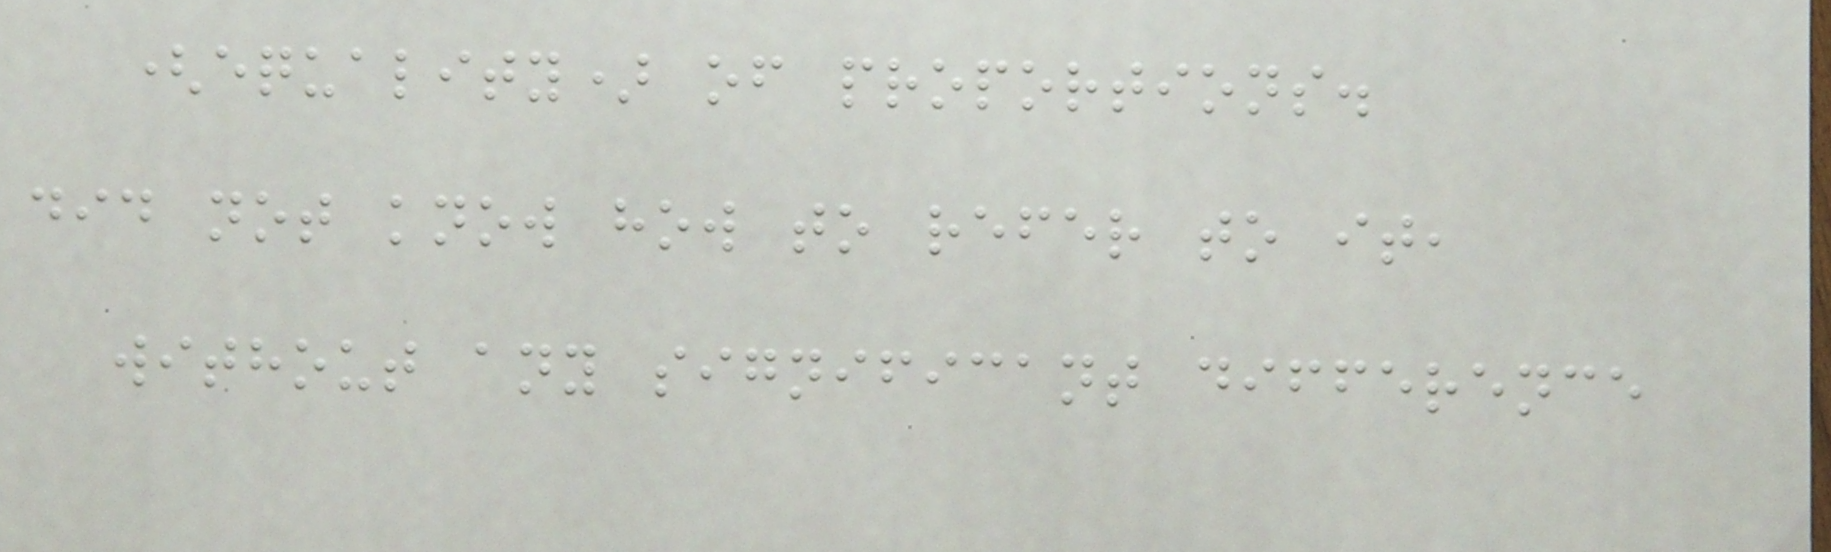(equality) of proportions.
did not know how to refer to it,
without any significant difference
